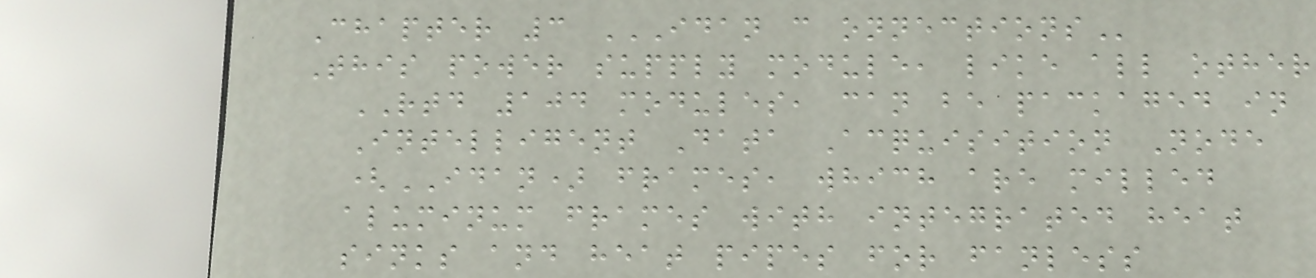Chapter 3 IDAN C ONNECTIONS
This power supply module, like all other
RTD 104 modules, can be packaged in
Intelligent Data Acquisition Node
(IDAN) frames, which are milled
aluminum frames with integrated heat
sinks and heat pipes for fanless
